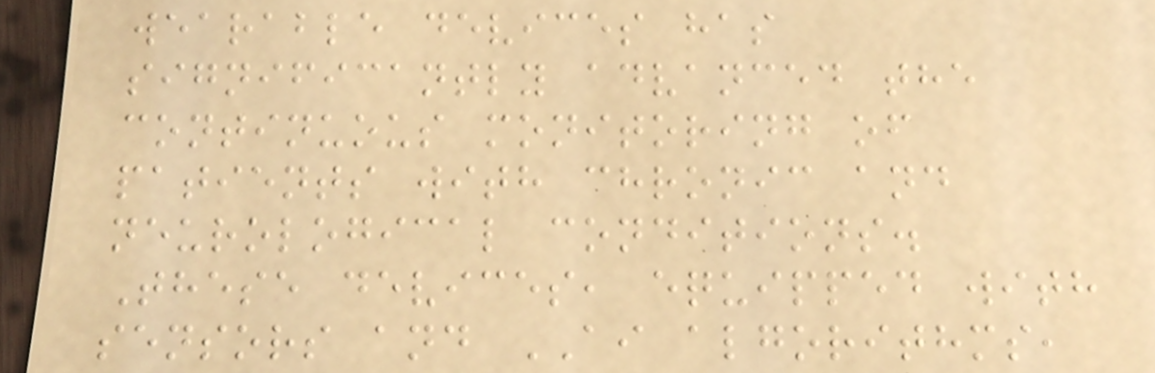wearable devices has
significantly advanced the
continuous monitoring of
patients with chronic and
neurological conditions.
These devices, equipped with
sensors and AI algorithms,
